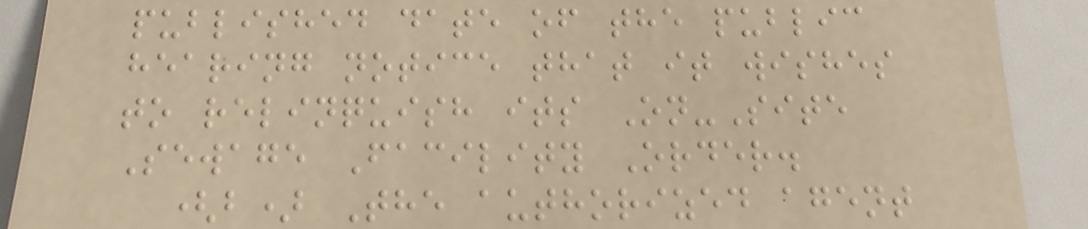published date of the public
hearing notice that it wishes
to relinquish its On-Site
Sewage Facility Order.
(b) The authorized agent
